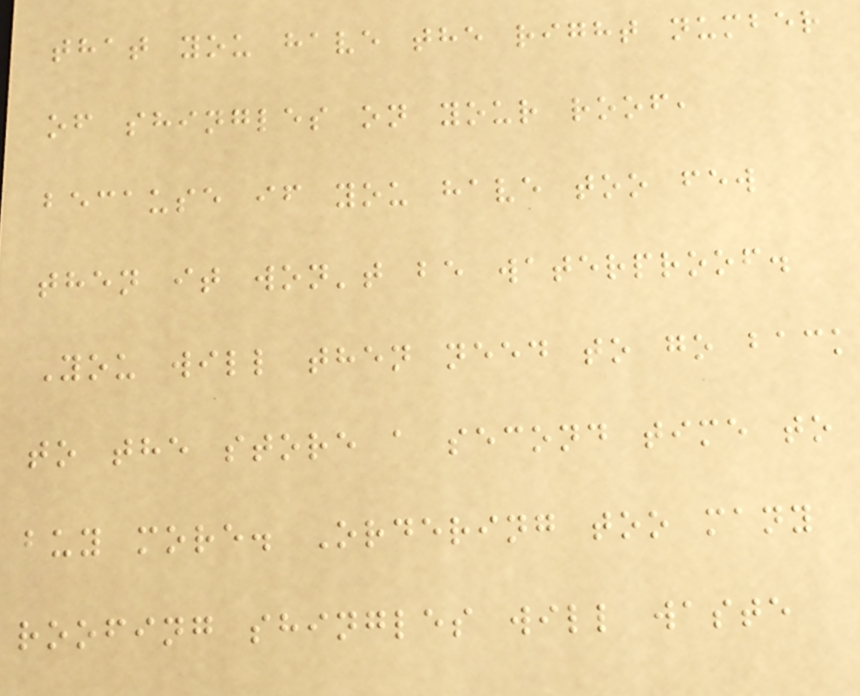that you have the right number
of shingles on your roof,
because if you have too few
then it won't be waterproof.
You will then need to go back
to the store a second time to
buy more. Ordering too many
roofing shingles will waste
